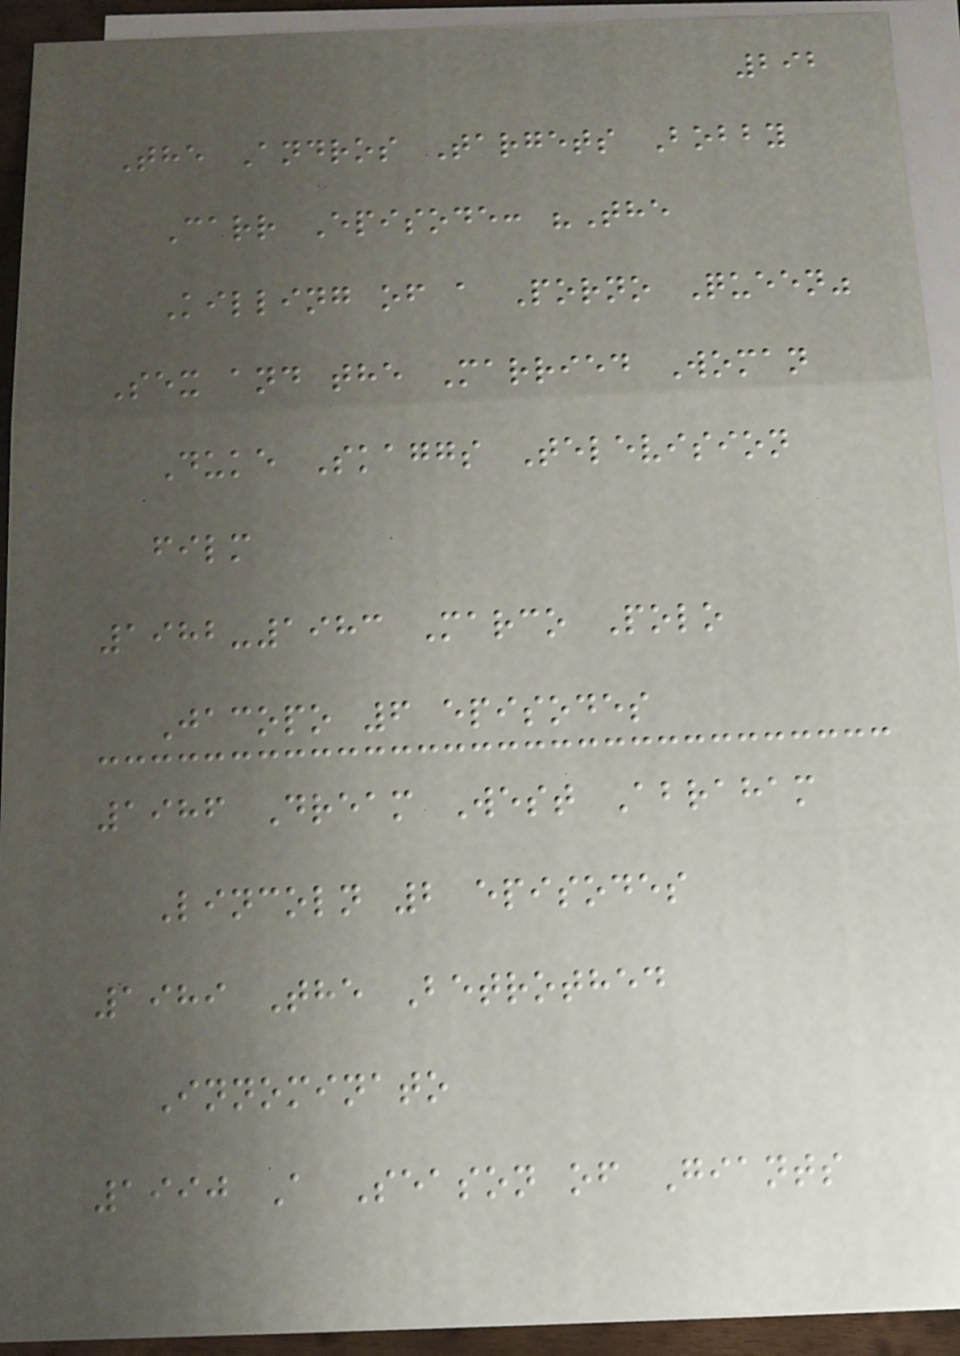292
The Andros Targets Bobby
Carr Episode: "The
Killing of a Porno Queen"
Sex and the Married Woman
Duke Skaggs Television
film
1982-1983 Marco Polo
Jacopo 6 episodes
1986 Dream West Abraham
Lincoln 2 episodes
1989 The Betrothed
Innominato
1990 A Season of Giants
